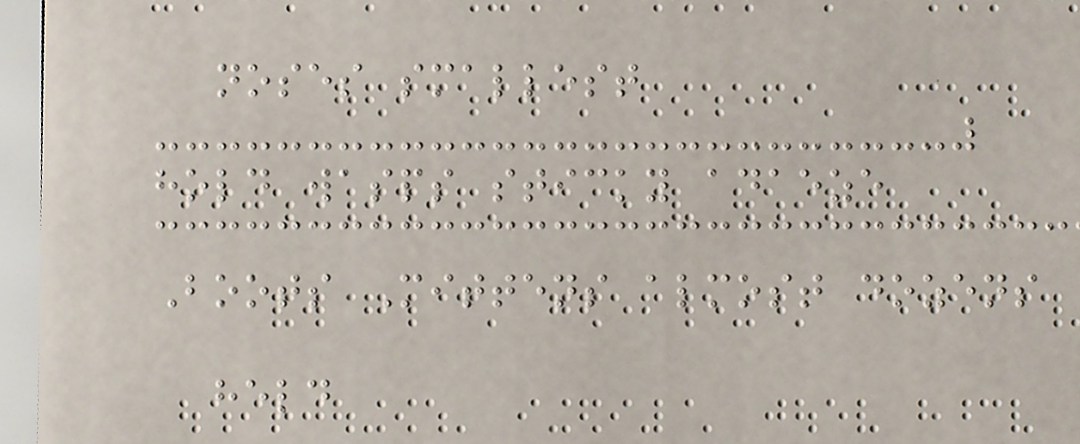noses smallest
hold wasps sticky adaeze
Boots Mittens almost dozens
held
